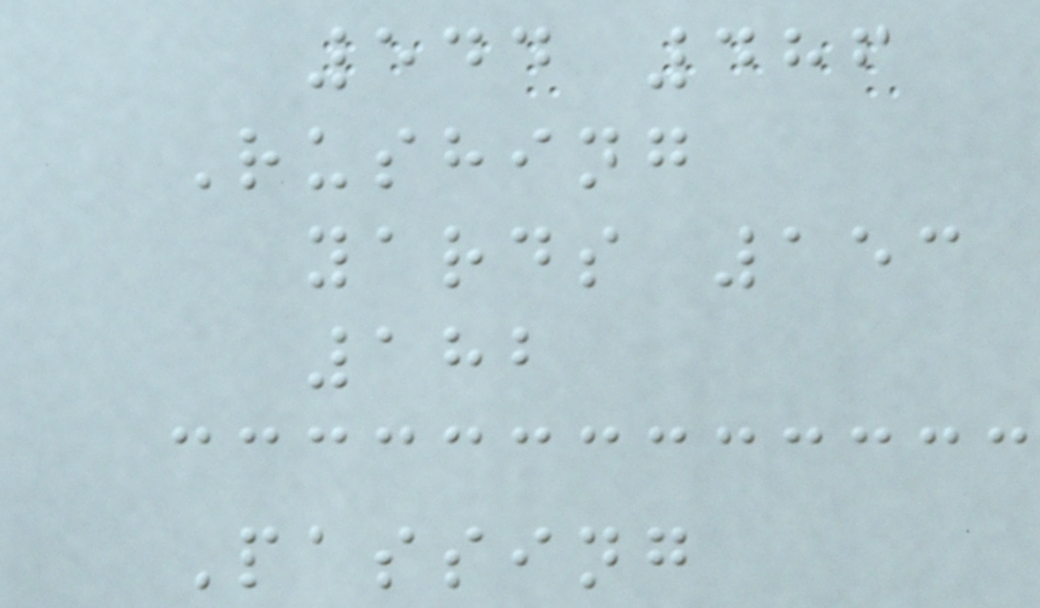544 486
Rushing
yards 153
182
Passing
